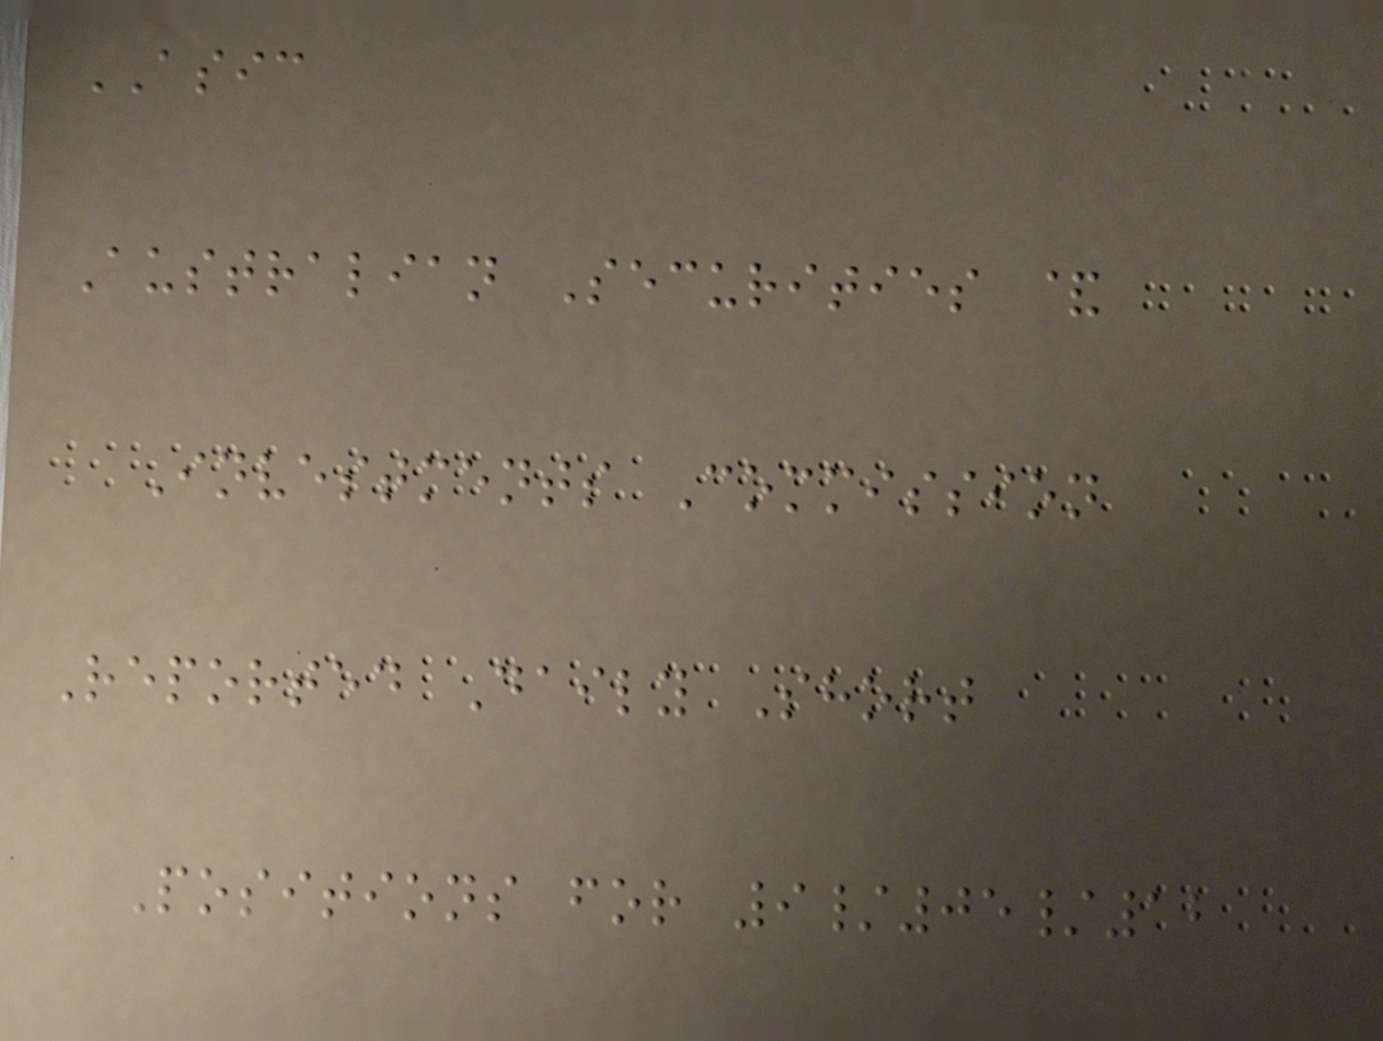ASIC
Australian Securities &
Investments Commission
Reported Daily Short
Positions for 9/05/12
